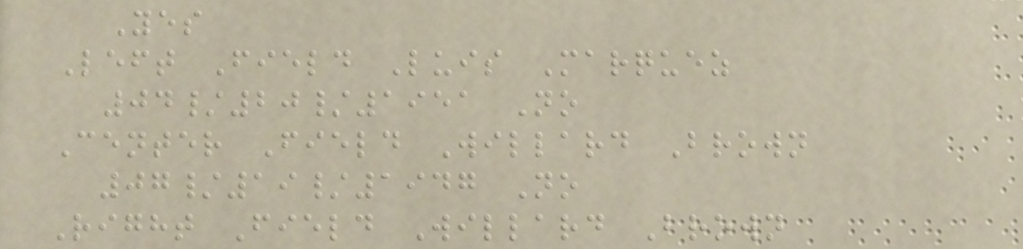Yes
Left Field Luis Marquez
04/20/1951 No
Center Field Willard Brown
07/19/1947 No
Right Field Willard Brown
